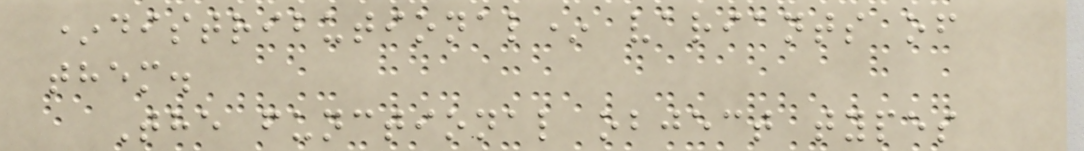*distributional* variants of
them.
The functional object types
